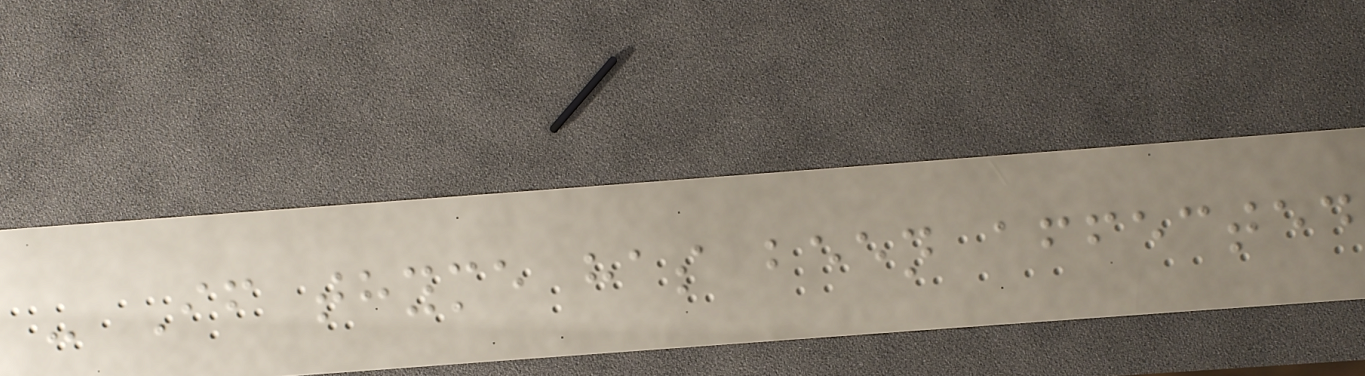- If thyme has been affected
